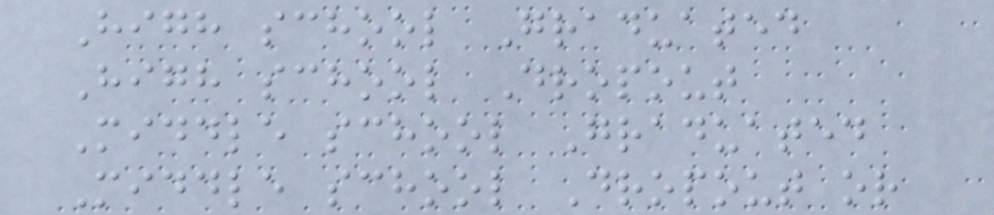High school Graduated
High school Dropout
Middle school Graduated
Middle school Dropout or
